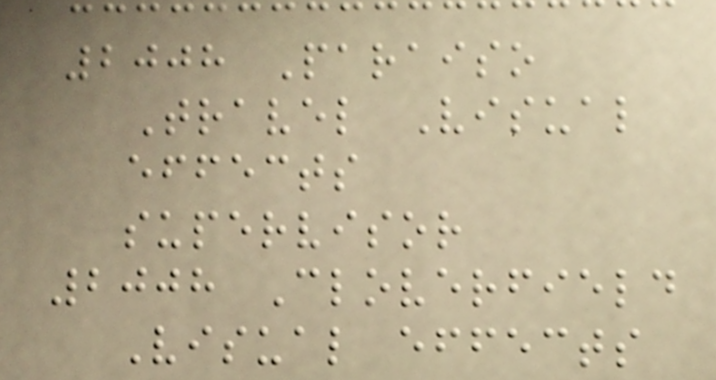2008 Paraiso
Travel Visual
effects
supervisor
2008 Cloverfield
Visual effects
